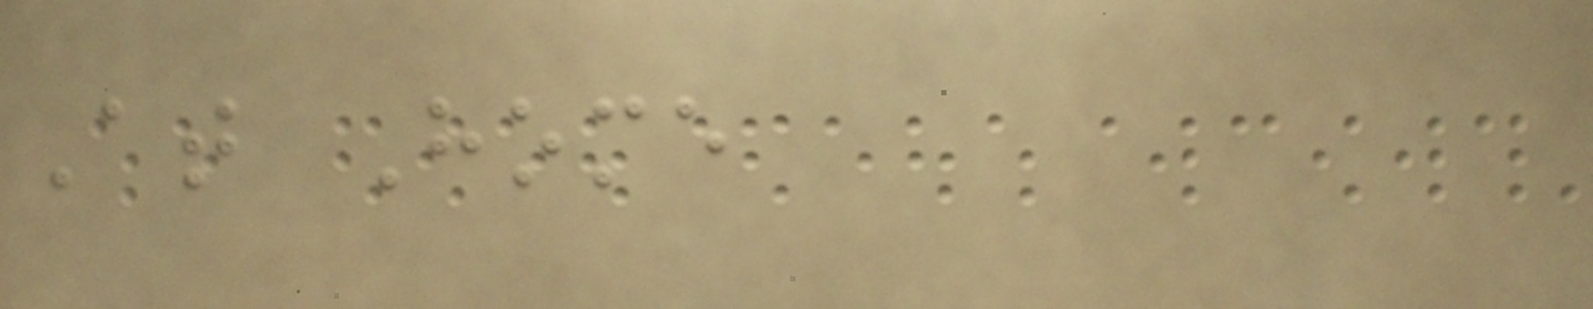At Home
